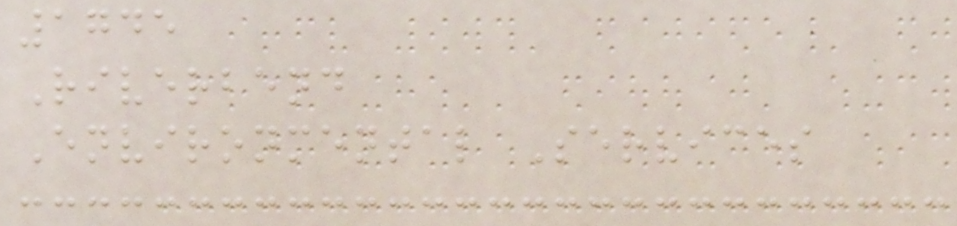1745
Riverbend
Environmental Services
